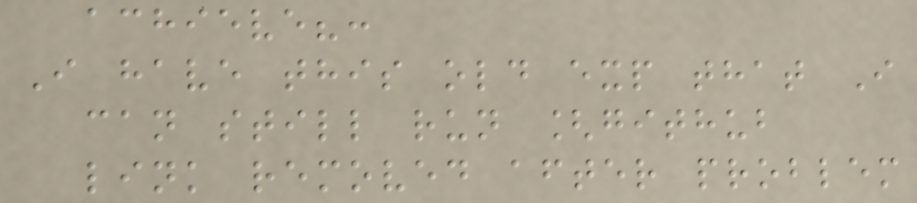achieve?:
I have this old exp that I
can still run [github
link removed after problem
